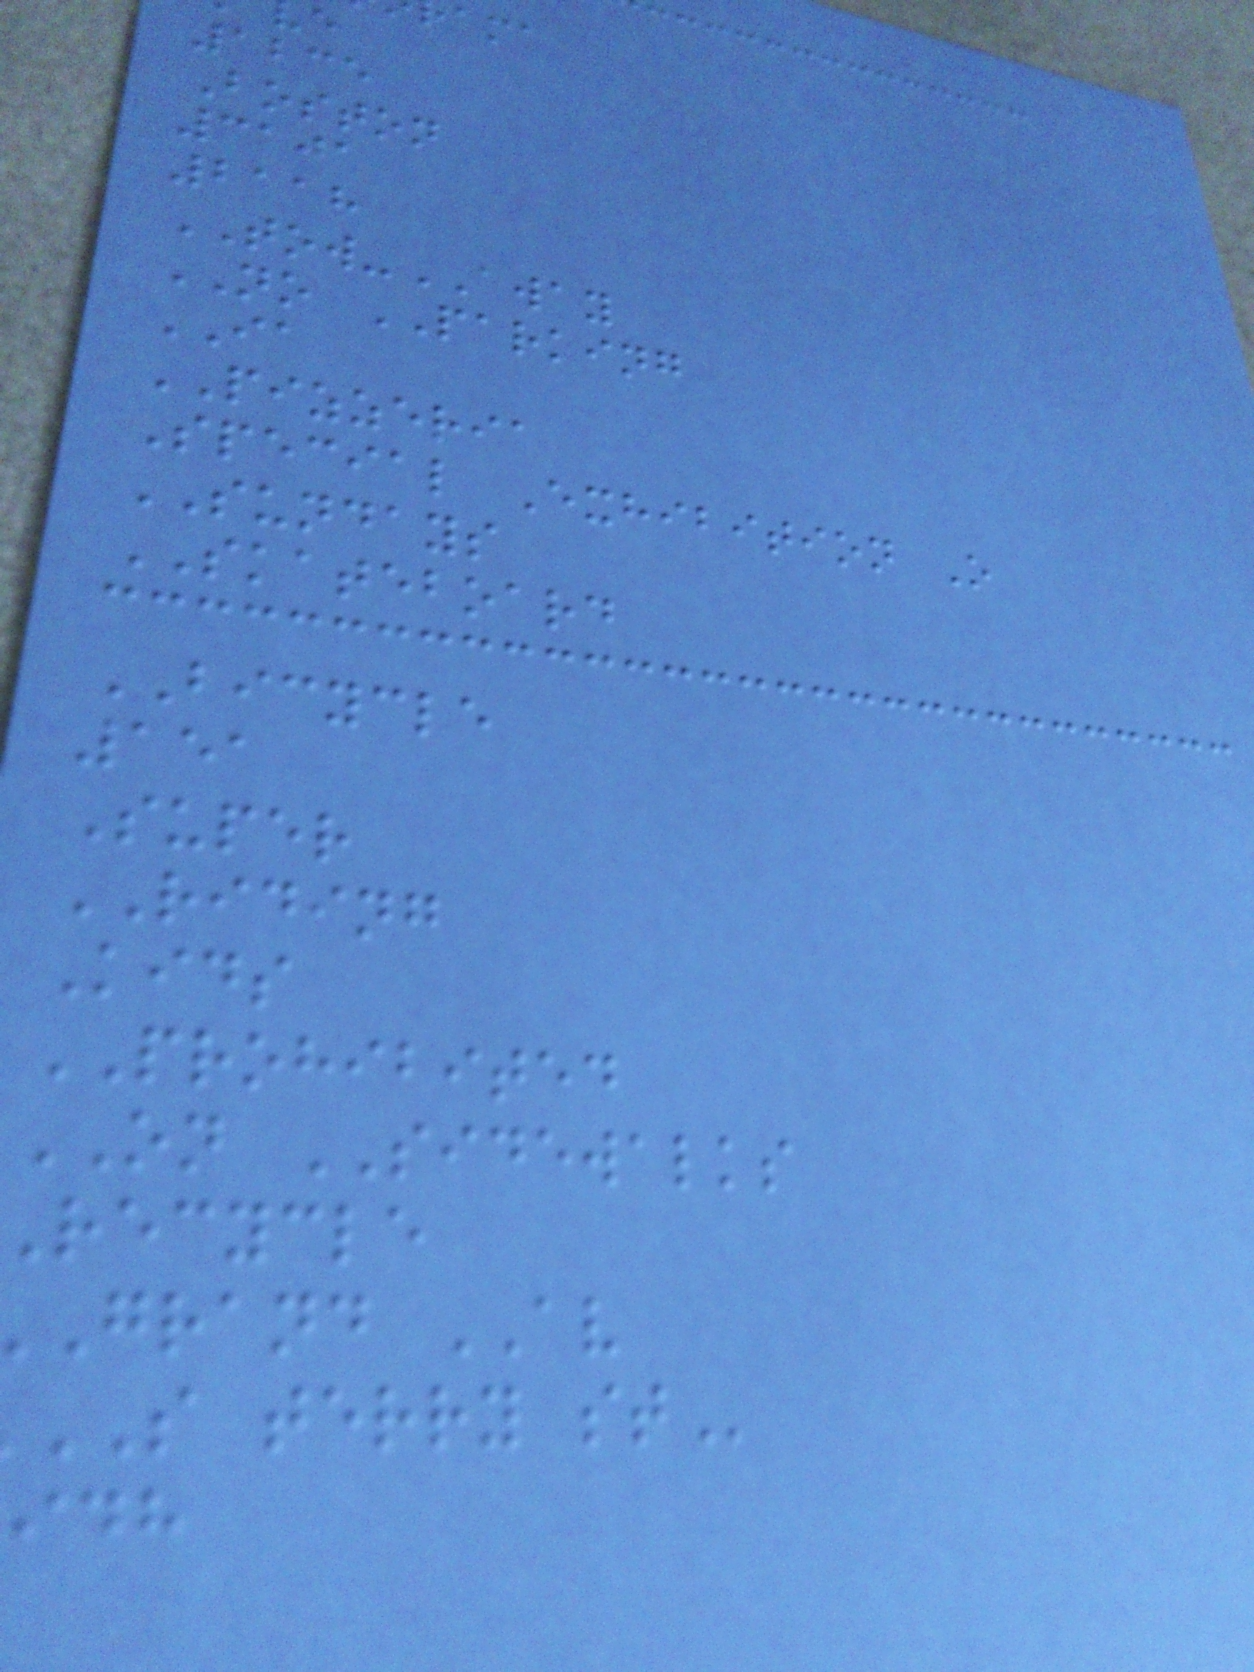1235
Boston
3101
2118
TOW-AWAY
NO PARKING
IA
PIZZERIA
Special Exhibition O
SUNDAYS
SKATEBOARD
BICYCLE
151
Super
RIDING
Kids
PROHIBITED
ON SIDEWALKS
recycle
grand AV
S terry
